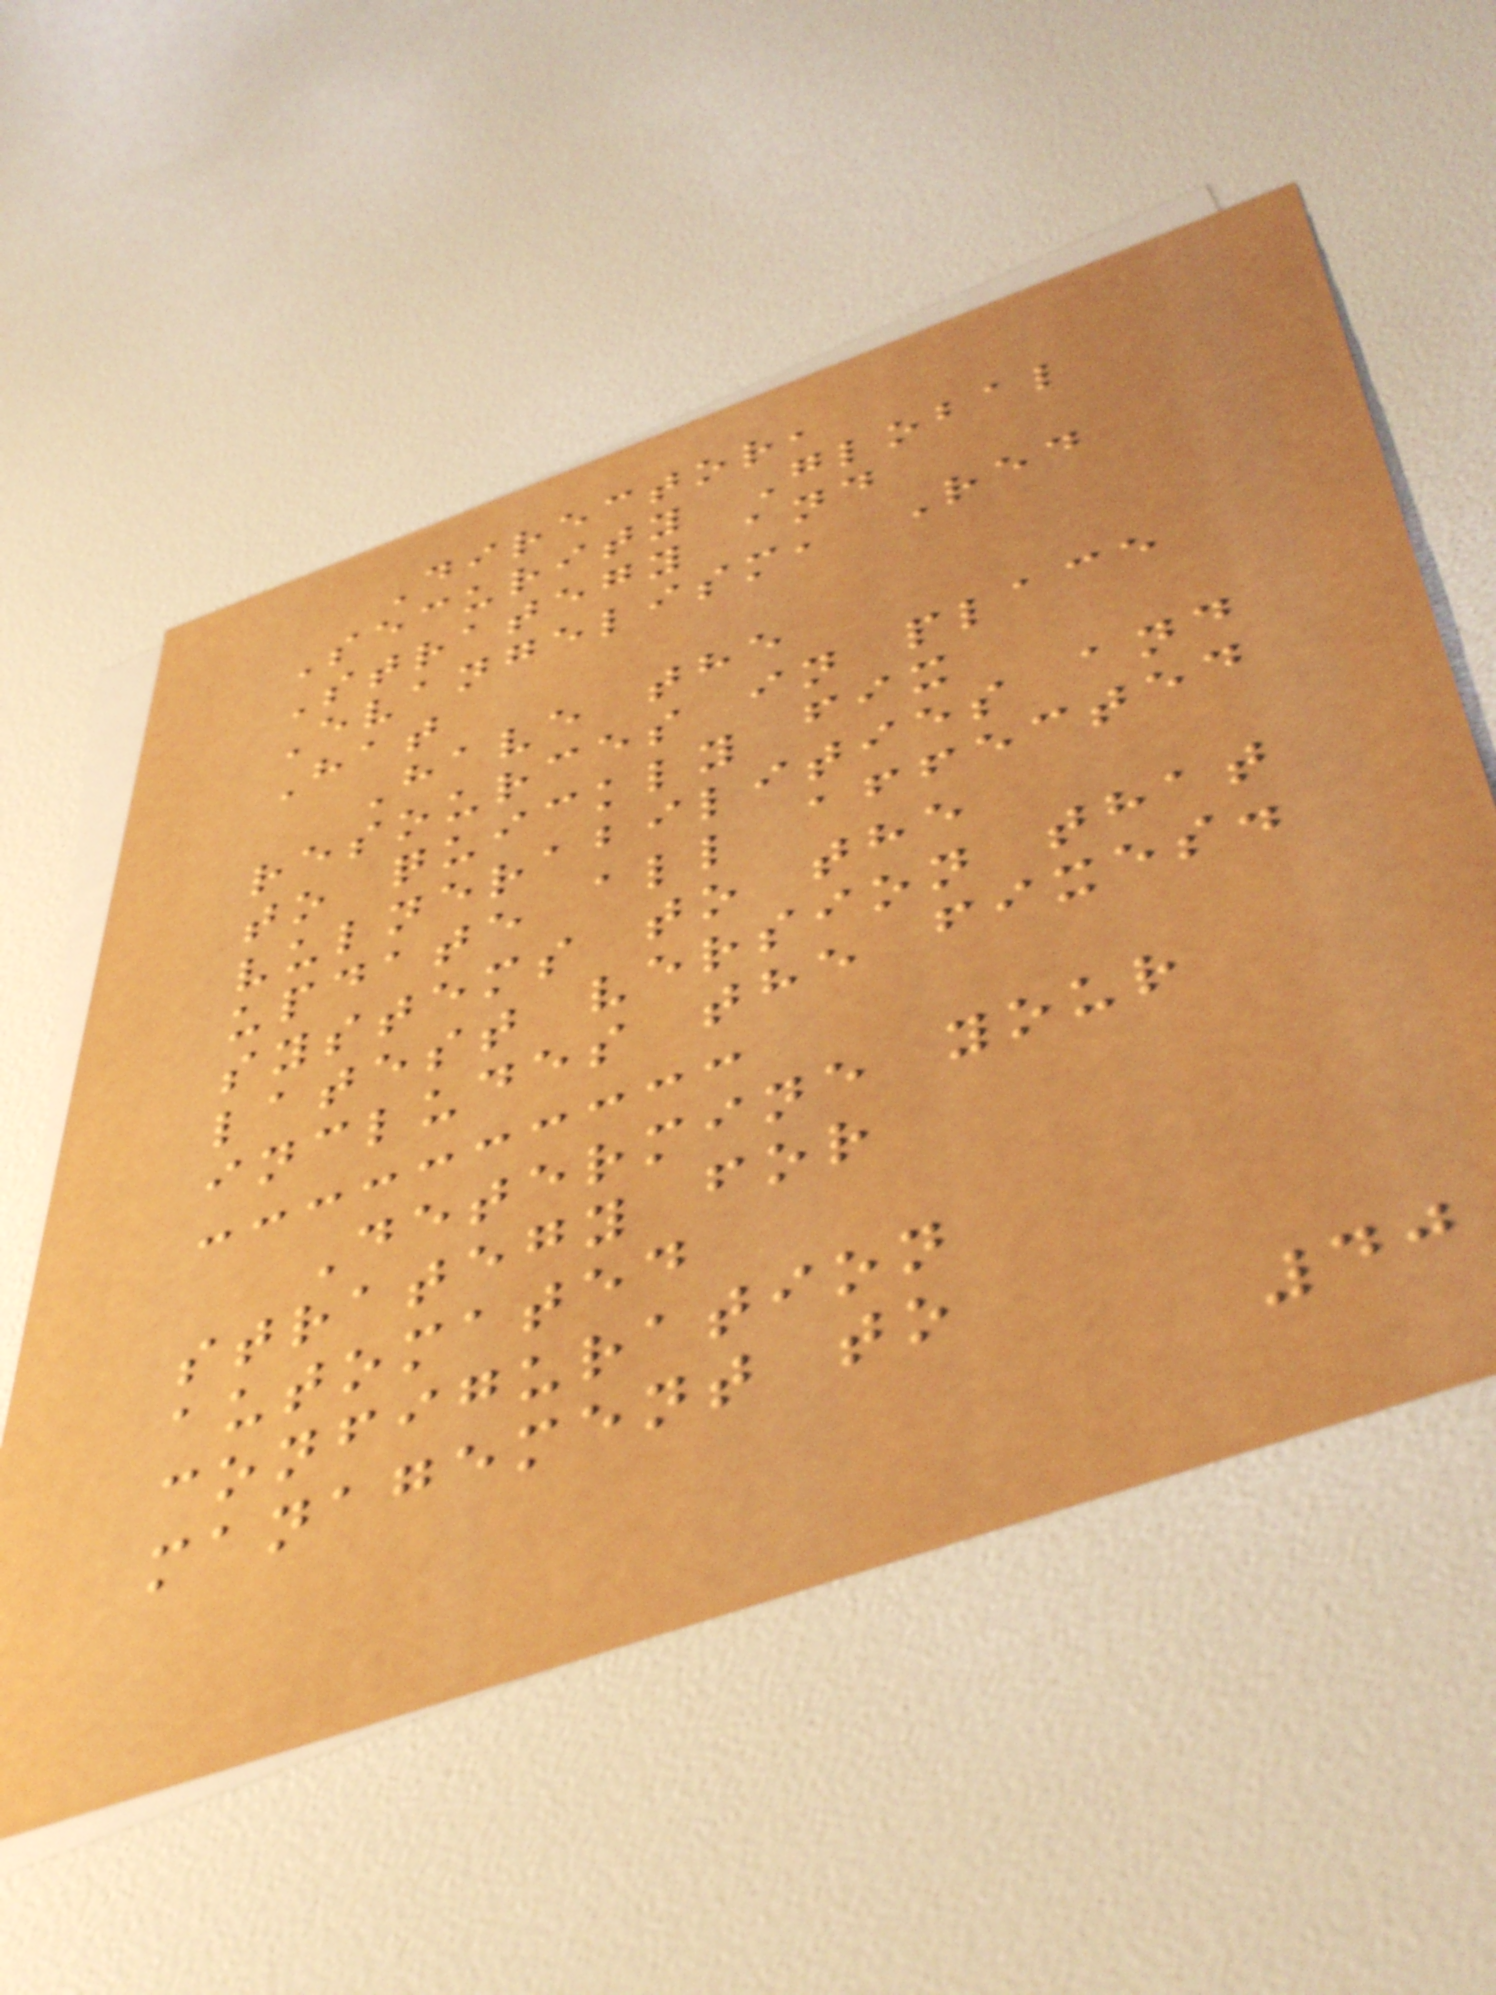Director,
Security Global
Strategy and
Evangelism, Red
Hat
Have the
resources in place
to quickly fix
vulnerabilities and
update all affected
systems to the
latest version that
includes the fixes.
Determine your
strategy for
automated
configuration
management to
40
